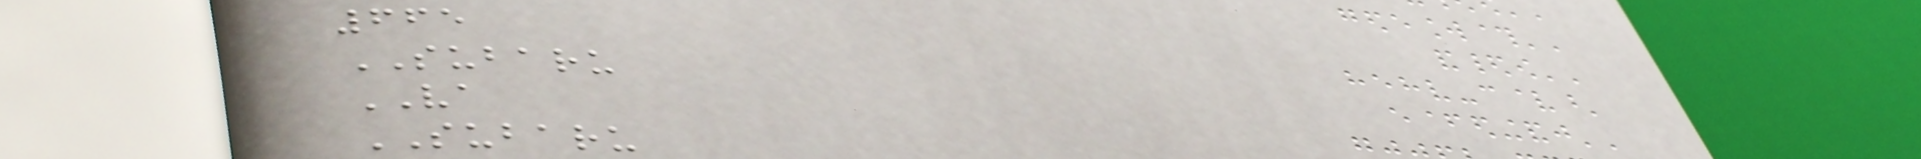665
SUBARU
VA
SUBARU
